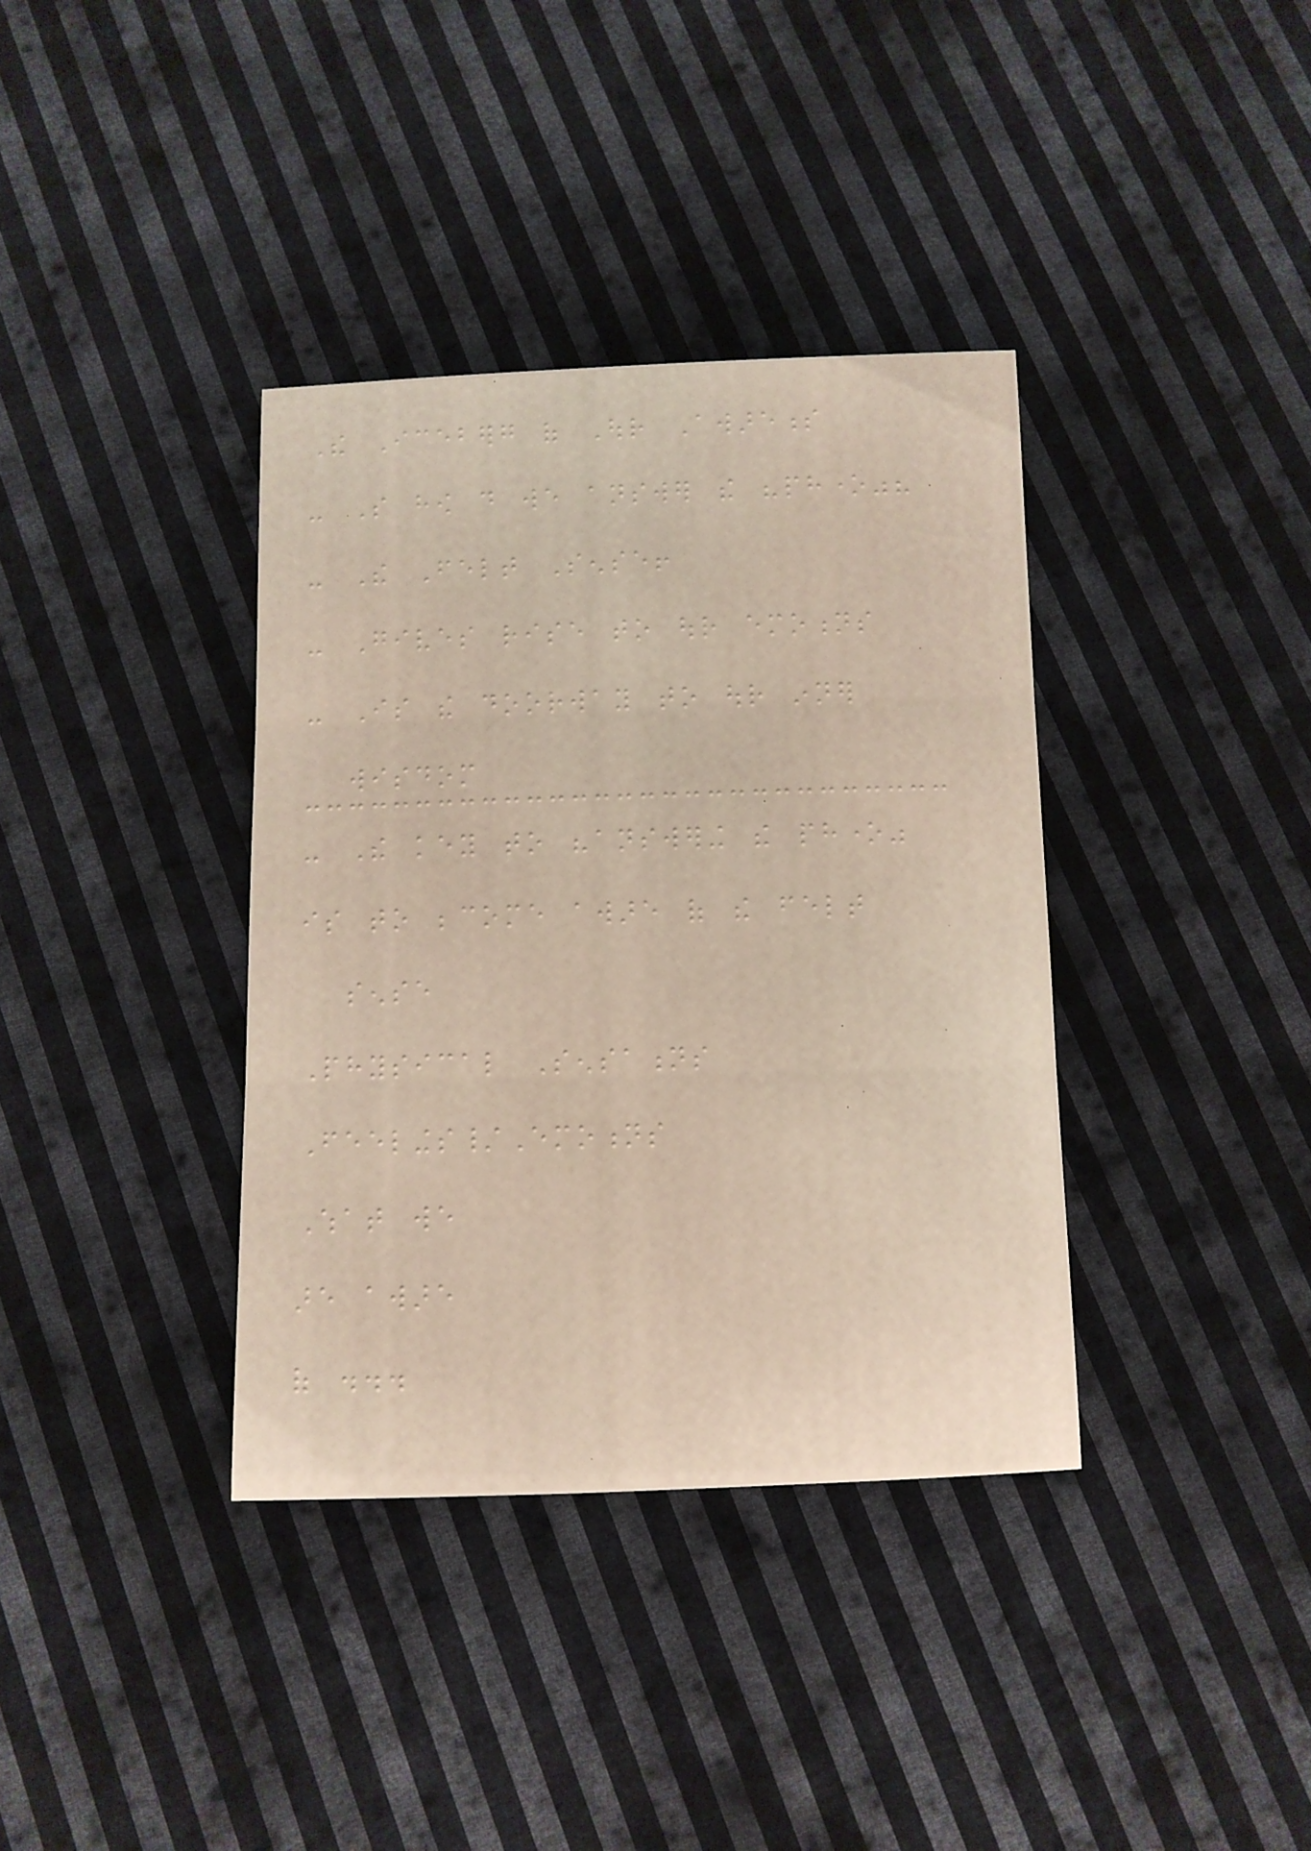The Iceberg of Our Awareness
- So how do we answer the "phone"?
- The Felt Sense!
- Gives rise to our emotions
- Is the doorway to our inner
wisdom
- The key to "answering the phone"
is to become aware of the felt
sense
Physical Sensations
Feelings/Emotions
What we
are aware
of ...
